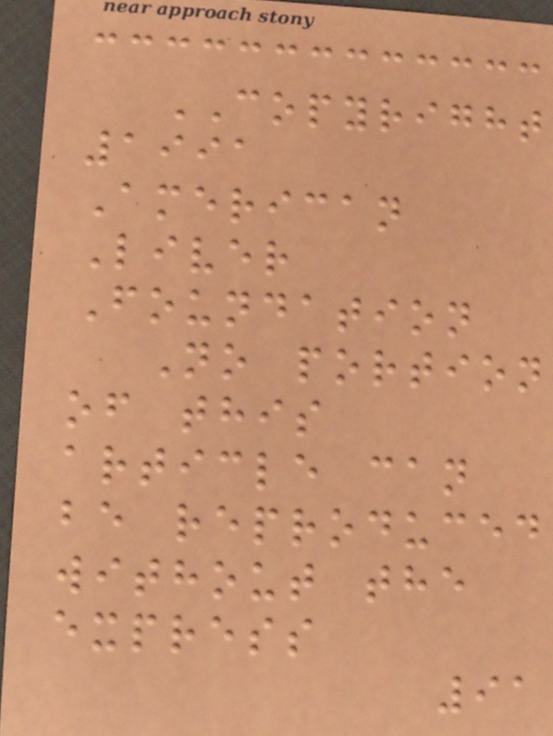COPYRIGHT
1991
American
Liver
Foundation
No portion
of this
article can
be reproduced
without the
express
91
